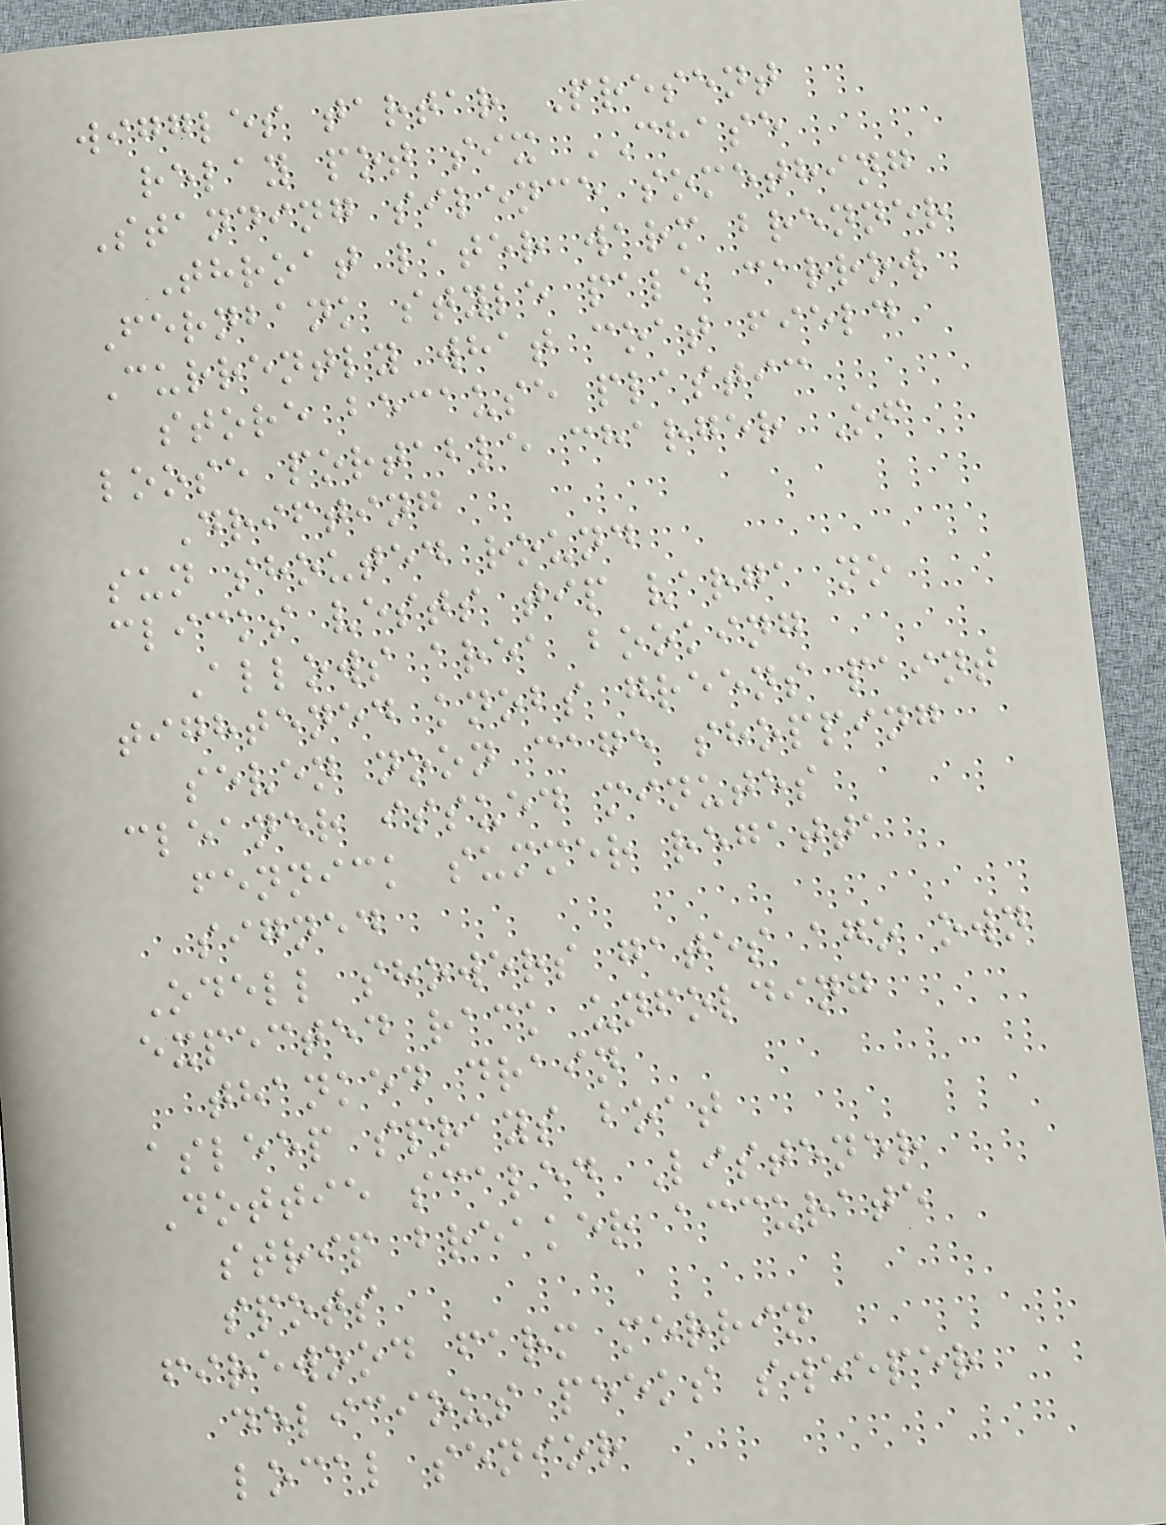wiggles tartar Present
relay pot six CHASE
Standing silence something
Throat later warm brenner
Fernbank style pale carrow
Currently what coat field
store because plastic
loose portable charger Of
Drifting
sun shouted round
clicks vests tip varga no
Allows area booking
tightened knobs greens paint
seven noon cage shopping
cleaner issued minutes
fennick summer regatta
signed
Odell showers gates ago own
expected rack unfolding
thanked drain
asleep sprays boat
Dottie scaled Listener
strip breaker accurate
spots
firewood farm merrin
delicious peeks sweeper
local senior
